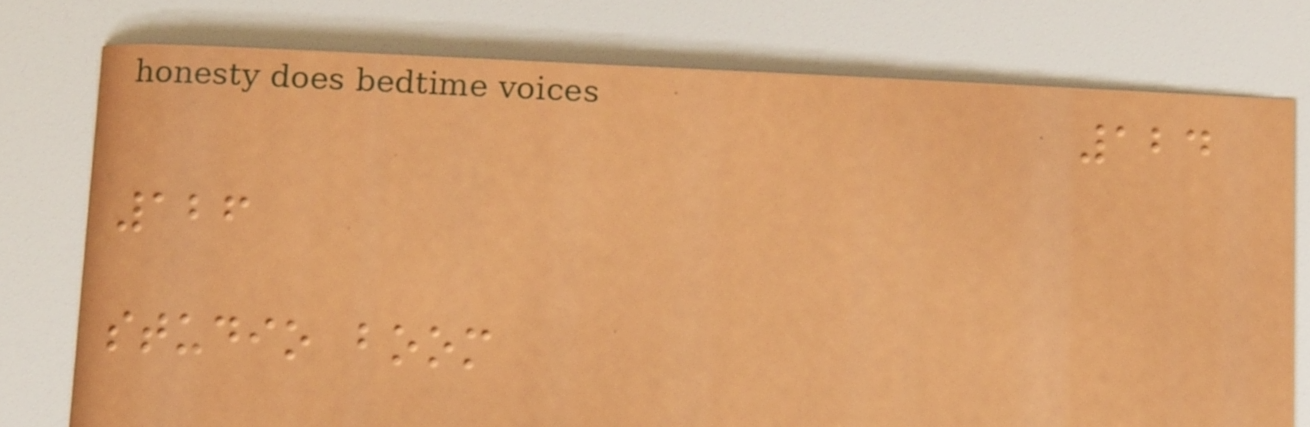124
126
studio boom
